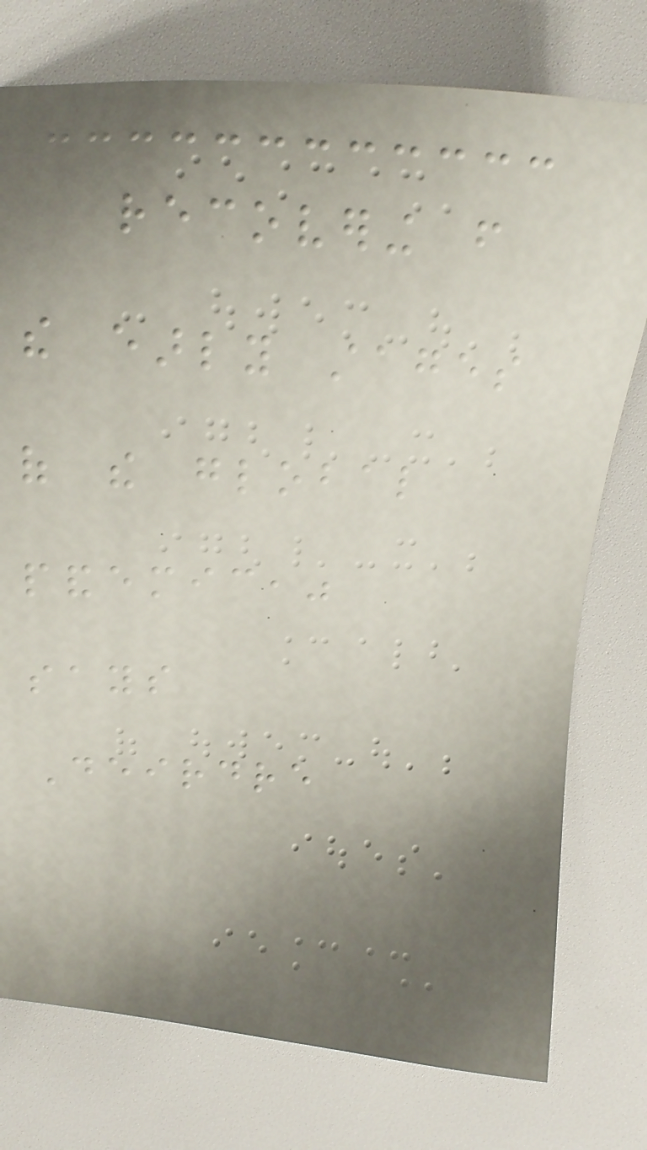recovering from
the early stages
of the global
pandemic,"
says
Deirdre
